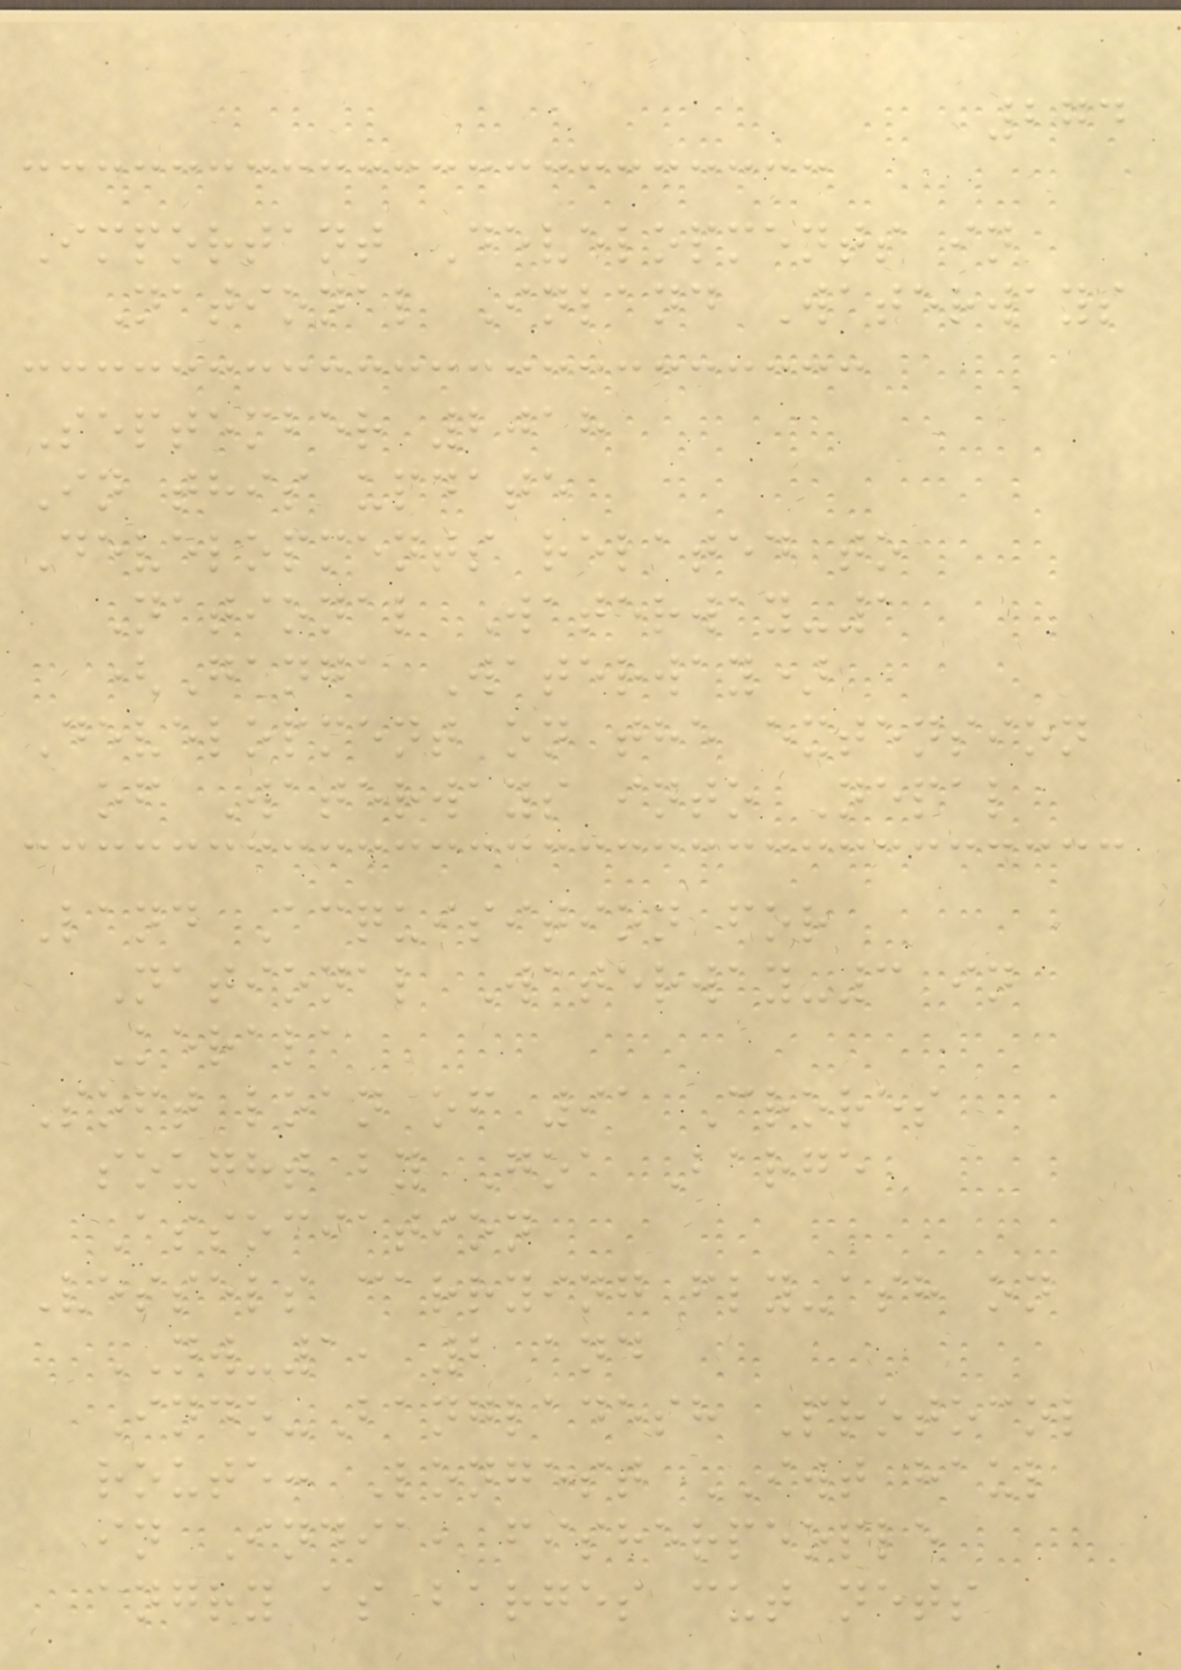274
Important Developments in
National Inland Waterways
September 2018
In this update
Developments related to
National Waterway-1
(Ganga Waterway)
Development on the extension
of Waterways into Nepal
Land Acquisition for
National Waterway-3 in
Kerala
Soft loan of 91 Crores
sought by Goa Barge
Association
Vessels carrying fly-ash on
NW-1, 2 and
Indo-Bangladesh Protocol
route: Longest IWT haul
in India, fisherpeople
angry as barges cut nets
